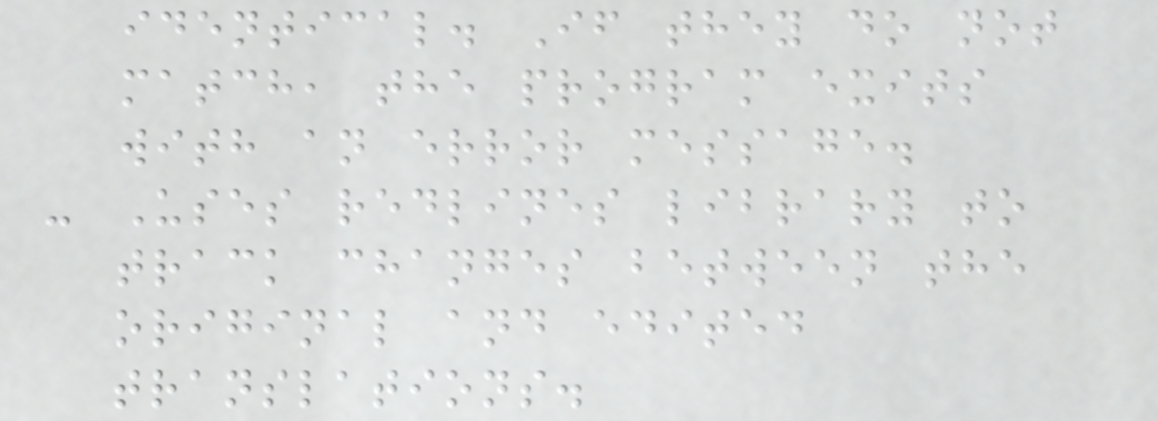identical. If they do not
match, the program exits
with an error message.
- Uses redlines library to
track changes between the
original and edited
translations.
